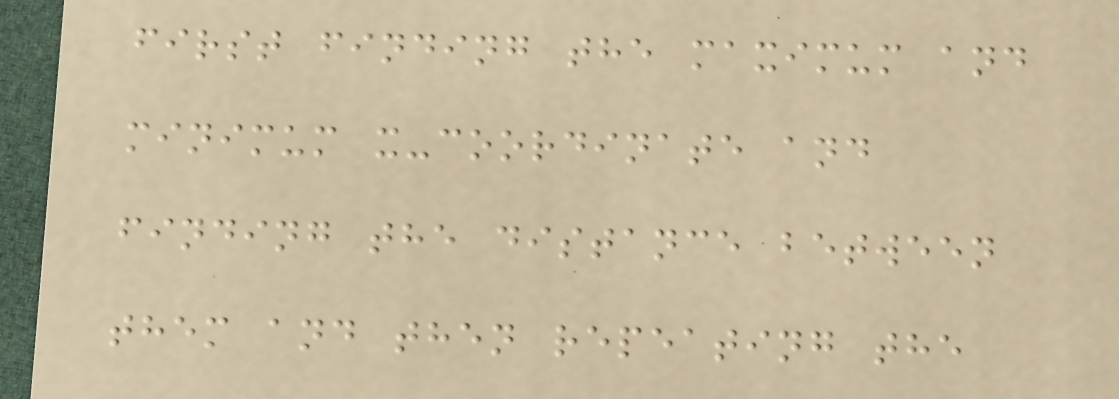first finding the maximum and
minimum x-coordinate and
finding the distance between
them and then repeating the
